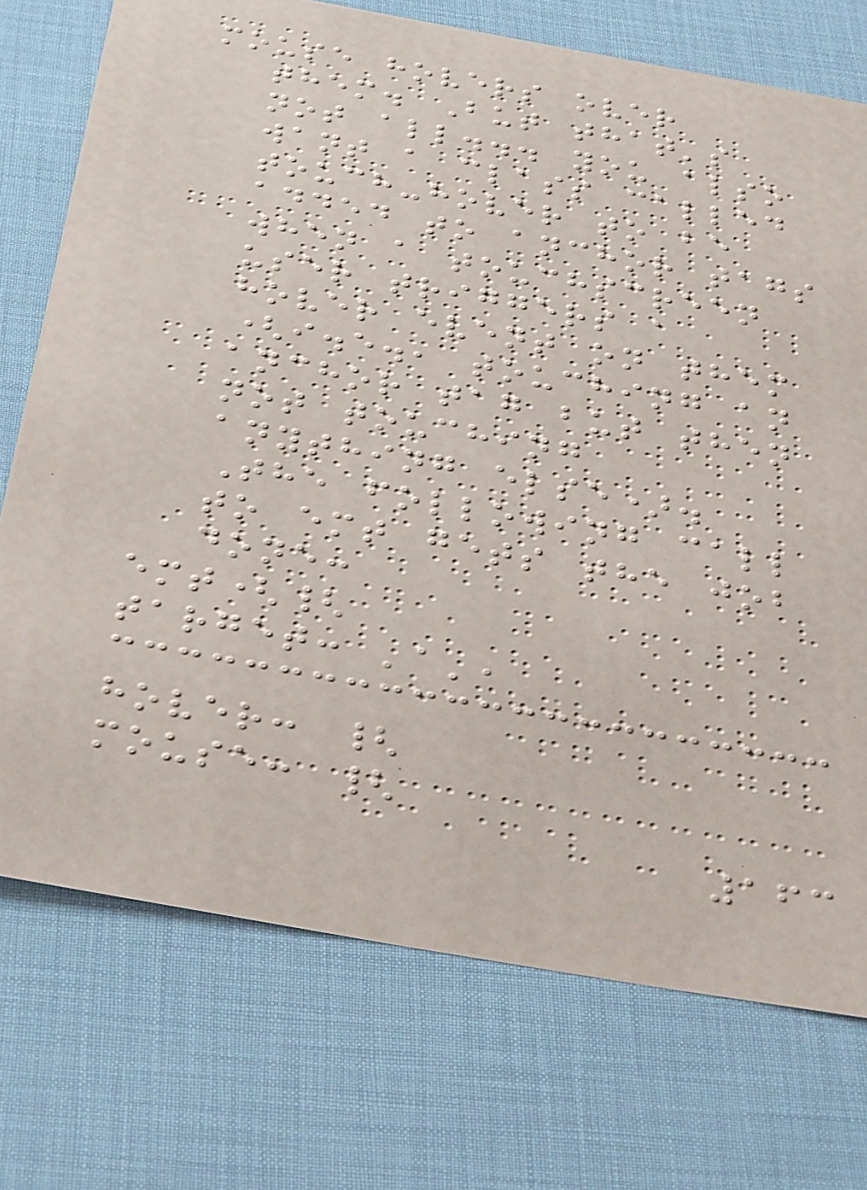mouse hovers over
them. But that's
not all... you also
want a class called
touch-hover to be
added to anchor tags
when a touchscreen
user triggers a
hover event on them
(i.e., touching an
anchor tag but then
not touching
anything else).
The following call
to emt gets the job
done:
emt({
target: 'a',
hover: {
mouse: {
163
